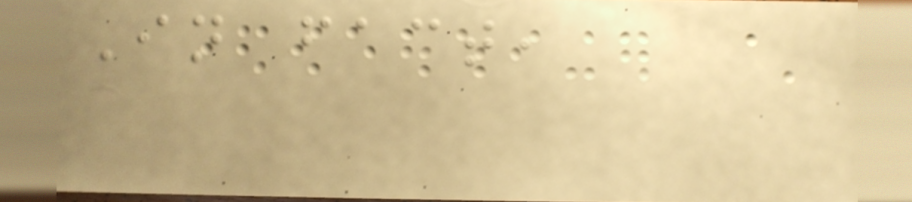In fact,
